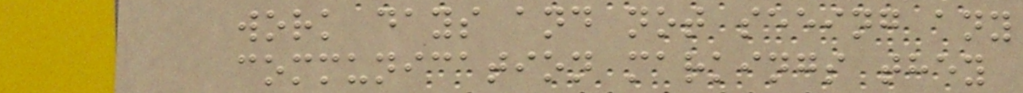work days and not seeing any
communication markings they
